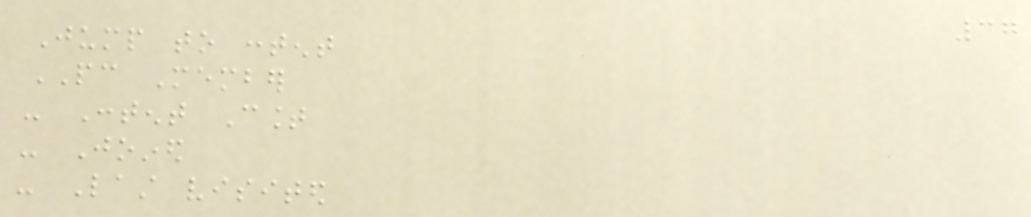37
Jump to content
PC Member
- Content Count
- Joined
- Last visited
